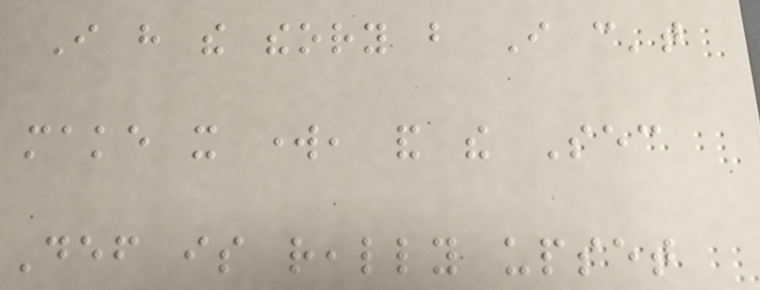I have the theory but I can't
make it work, and the Sec
Def is really upset
